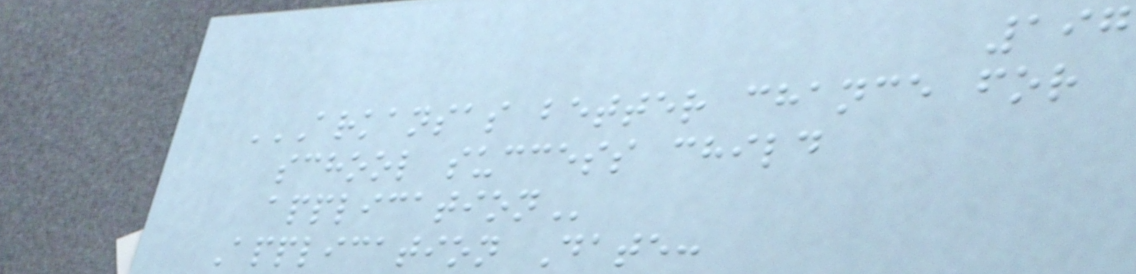197
ARKANSAS BETTER CHANCE FOR
SCHOOL SUCCESS CHILD
APPLICATION
Application Date:
